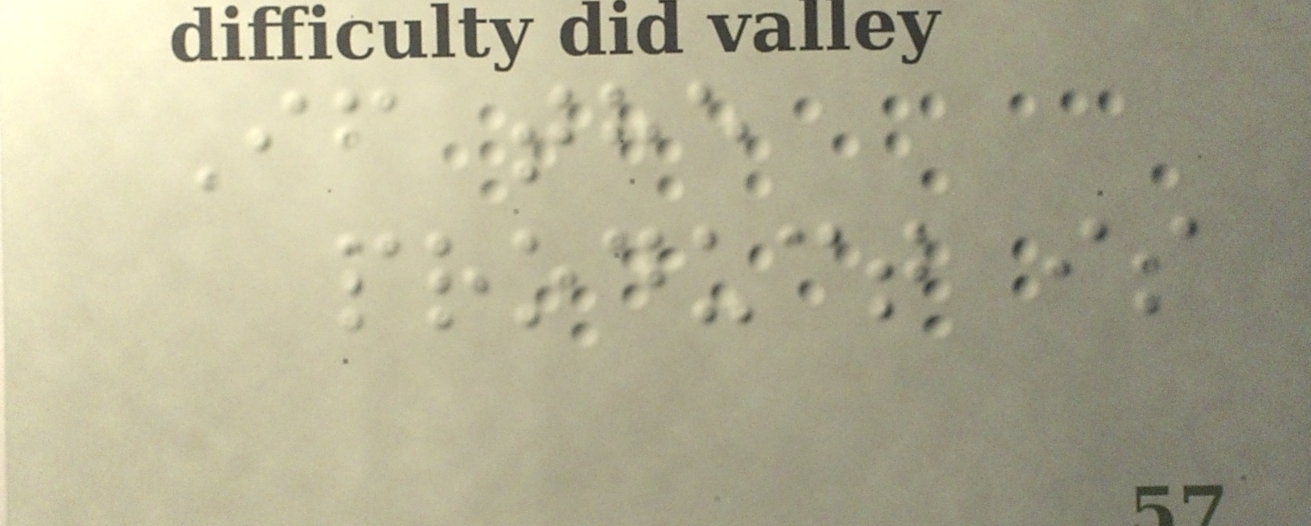If the
product is
